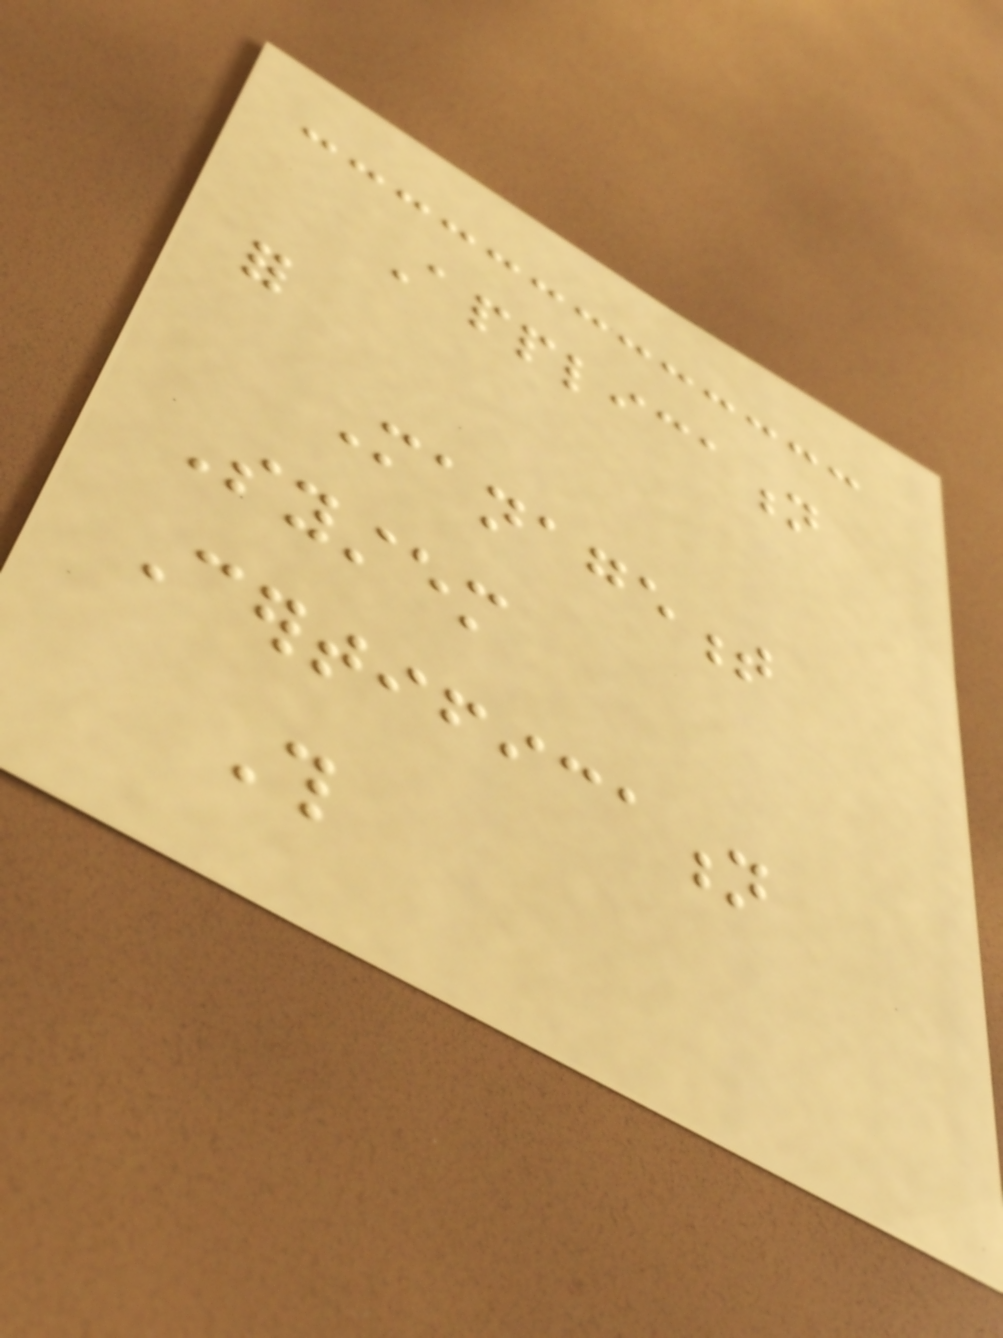Application
for
Management
System
Certification
This
